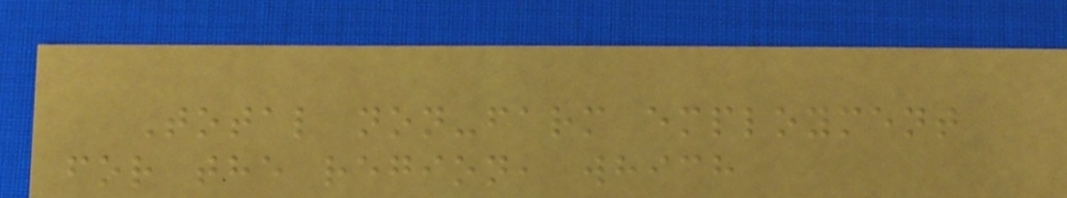Total non-farm employment
for the region, which
